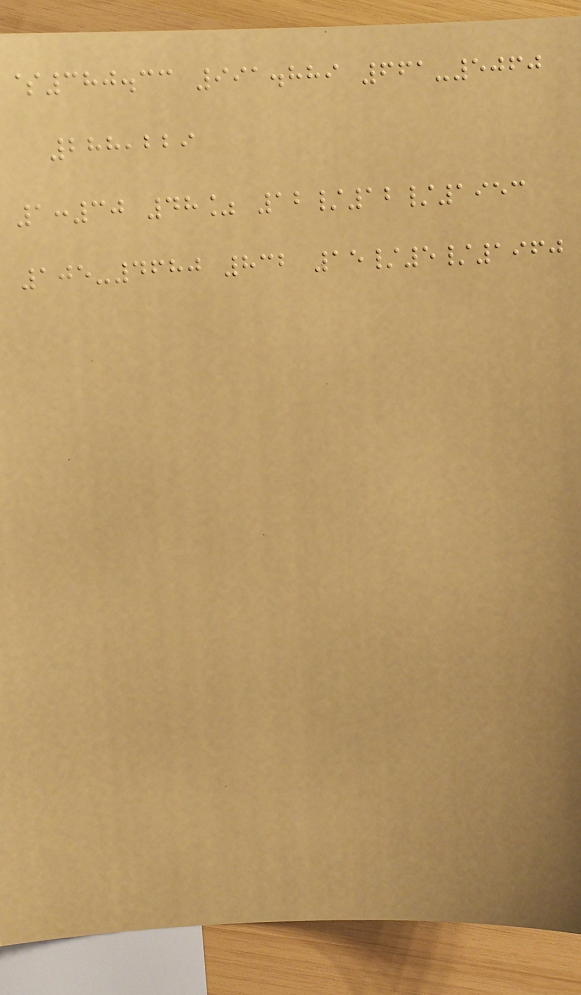$380.33 991.889 661-5060
288,229
1:30 48% 12/12/1953
105-4680 832 15/5/1960
